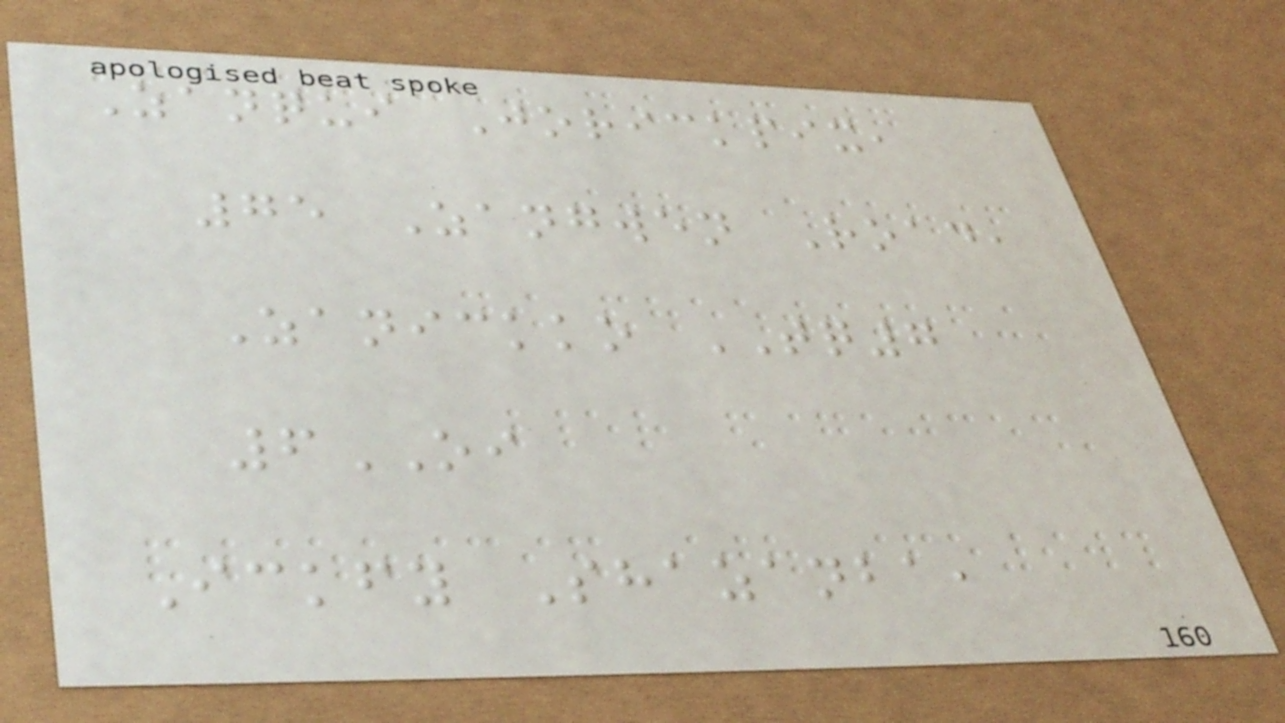Zanqui Jorickpix,
75 Zangwen Road,
Zanickko TQ7
6OI
Ickfy Shazanba,
